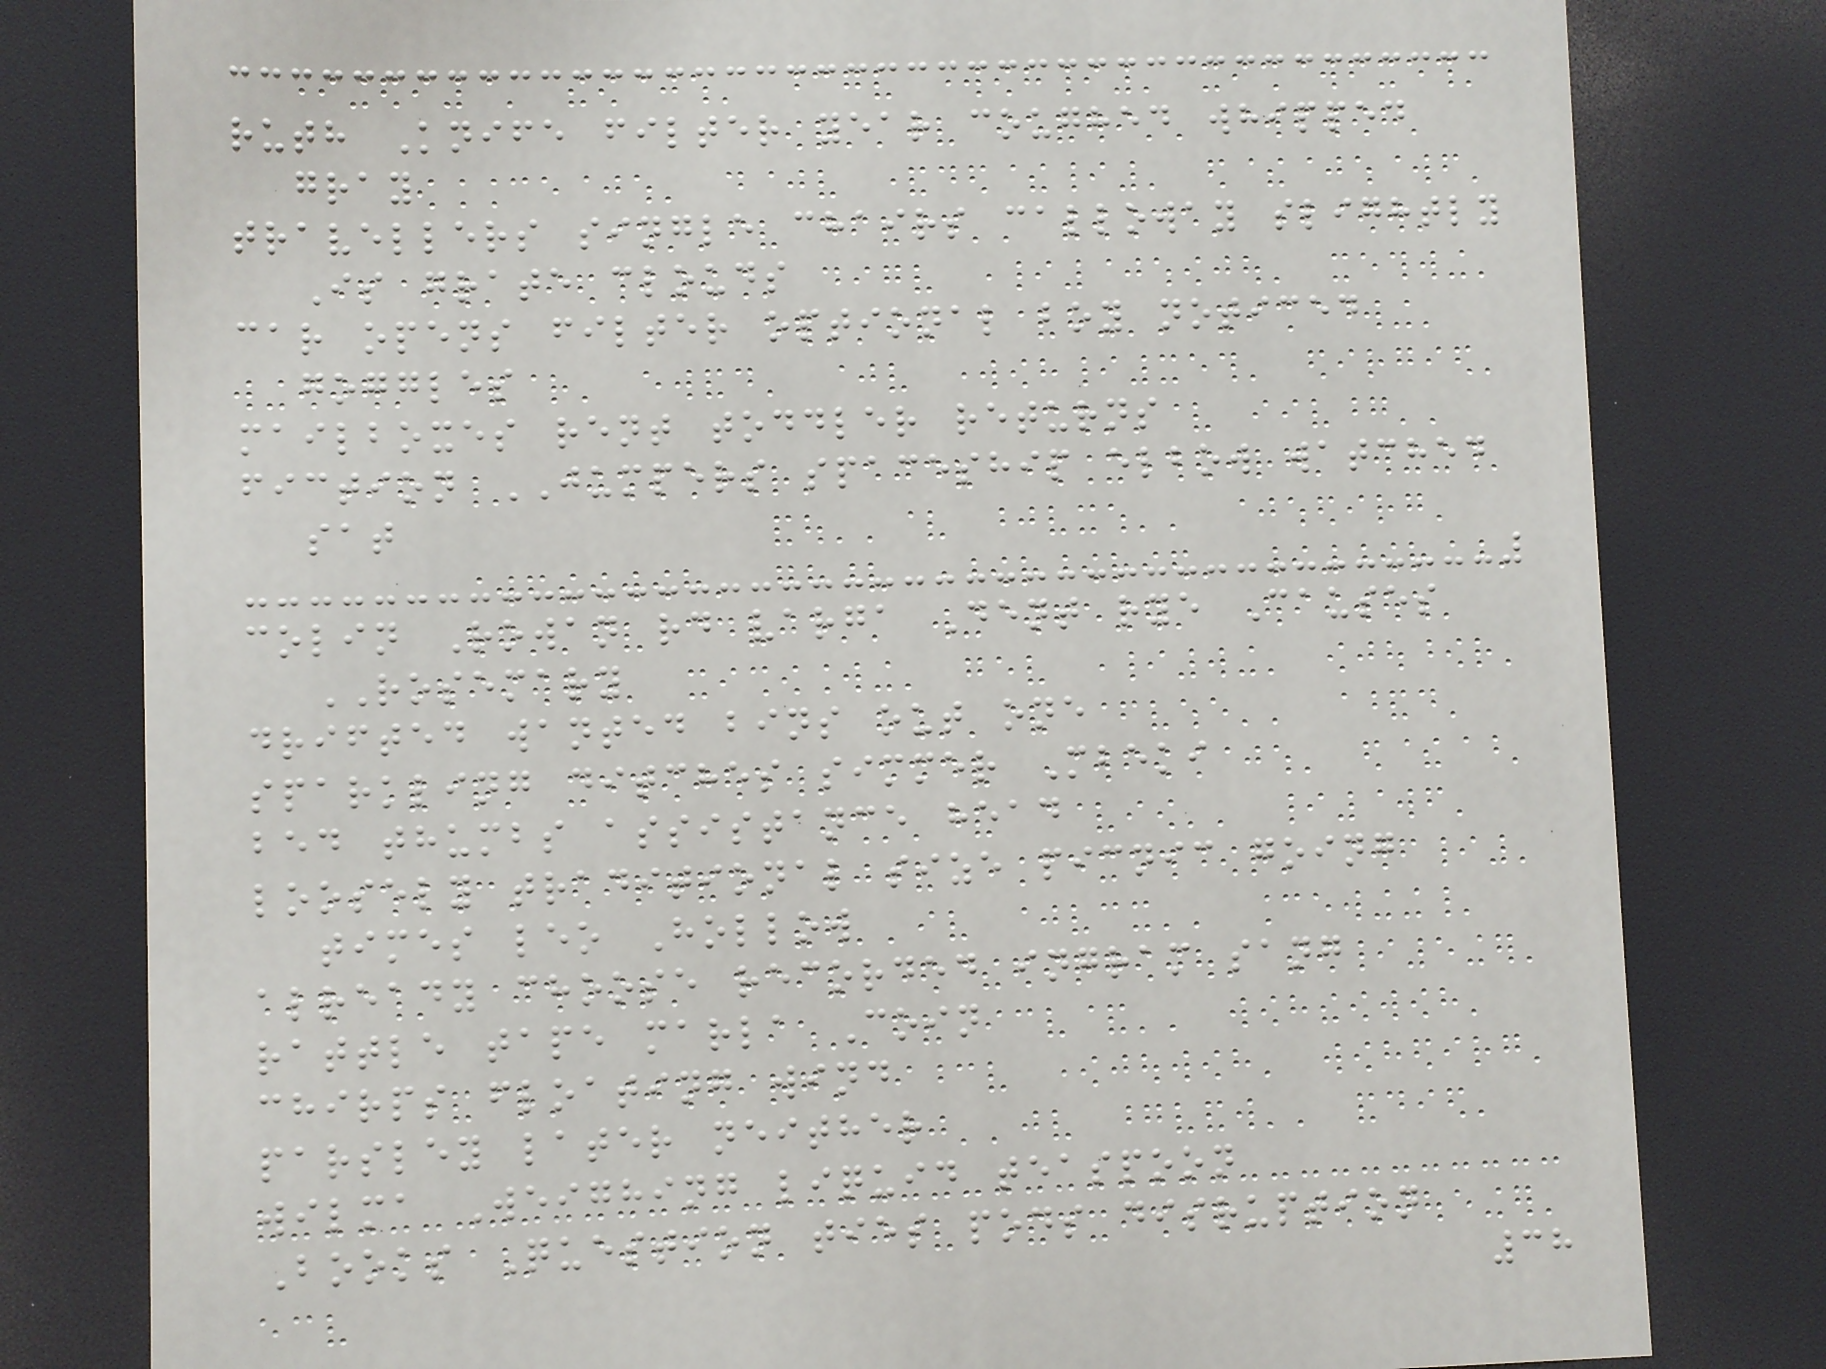ruth Knife filter year coughed whipped
gray
travellers single chairs calloway slightly
Is grate clouds
car opens filter optional boy noticed
goggles
mailboxes rent toddler returns
fiction JUMPERS spaceship elbow watched
sat
colin Rowan rd varga Dent rye Causes
ROSEMARY
drifted wanted bins out one
sparkling ditches simmer Mbeki
bed thumbs assistance head
loosely traditional size picnic going
times leo Hollow
already choose recorded ingram sang
rattle tape marla Coin
chirps floating wind
parsley later neither
wilma Weighing liquid teaspoon
Books Question ties pods disruption
38
